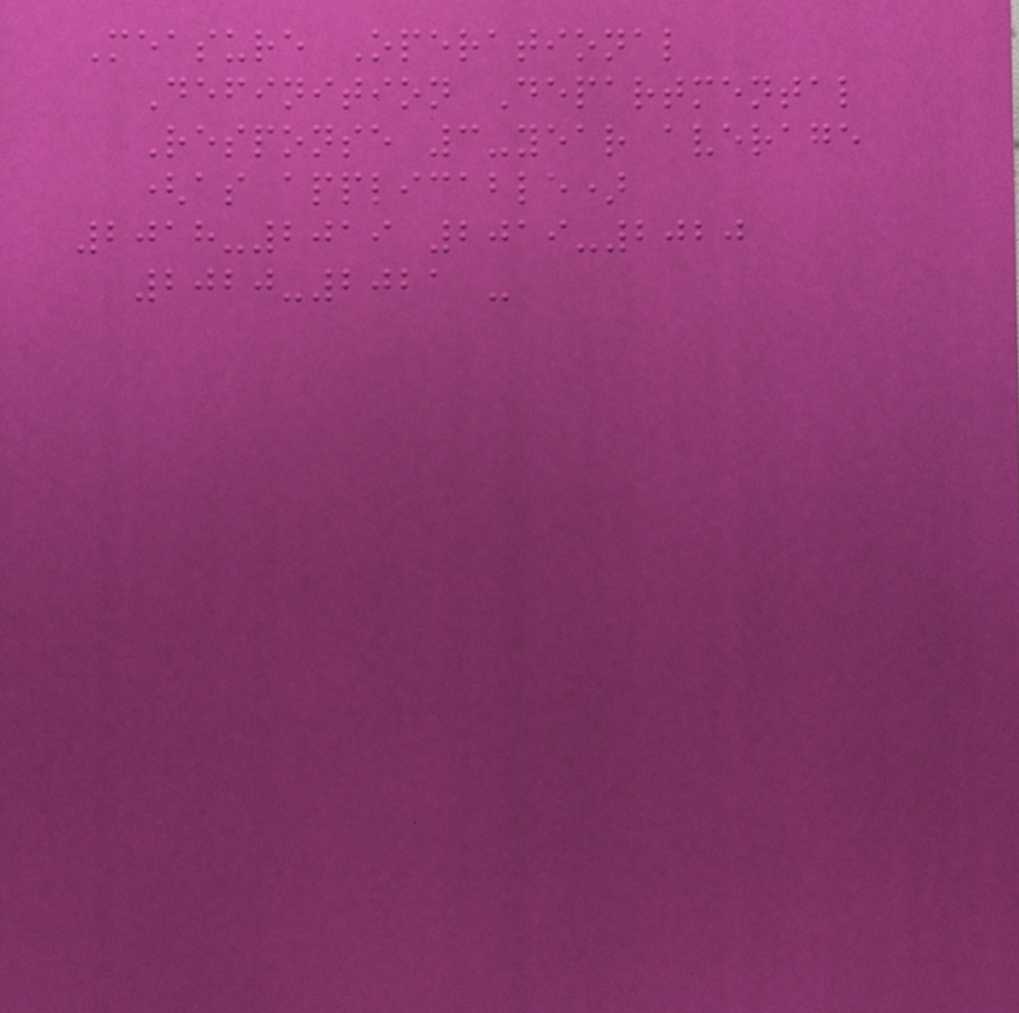Measure Operational
Definition Departmental
Response 3-year average
(as applicable)
2018-2019 2019-2020
2020-2021 -
